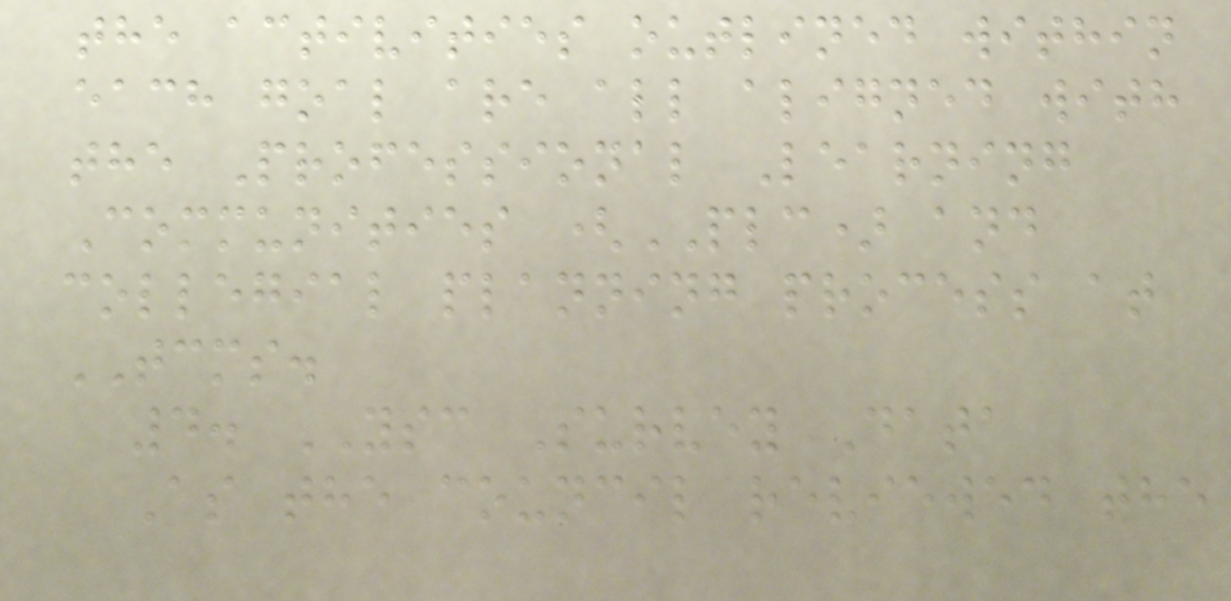the activities outlined within
each goal are all aligned with
the Professional Learning
Communities (PLC) and
collegial planning process at
TCMS.
4. YSC Survey Data
As the council reviewed the
